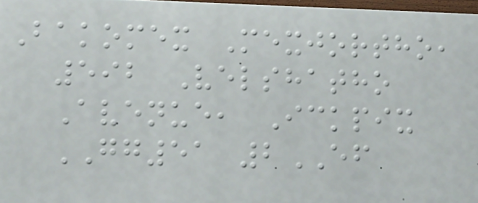Bakomex Mexjortho,
592 Velshatho
Avenue, Ickpix
GG51 2EF
